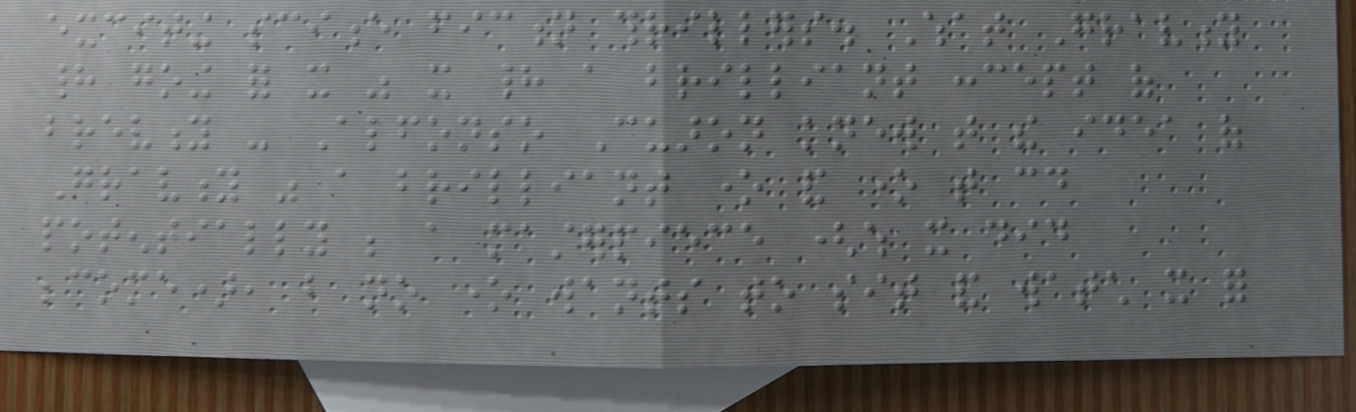exciting science fiction thrillers. What Gravity
had going for it was it had a brilliant concept of
brevity - Alfonso Cuaron knew that the idea of
Gravity was a brilliant one and one that could
potentially be a masterpiece (which it did
become), but no one wants to sit and watch it for
